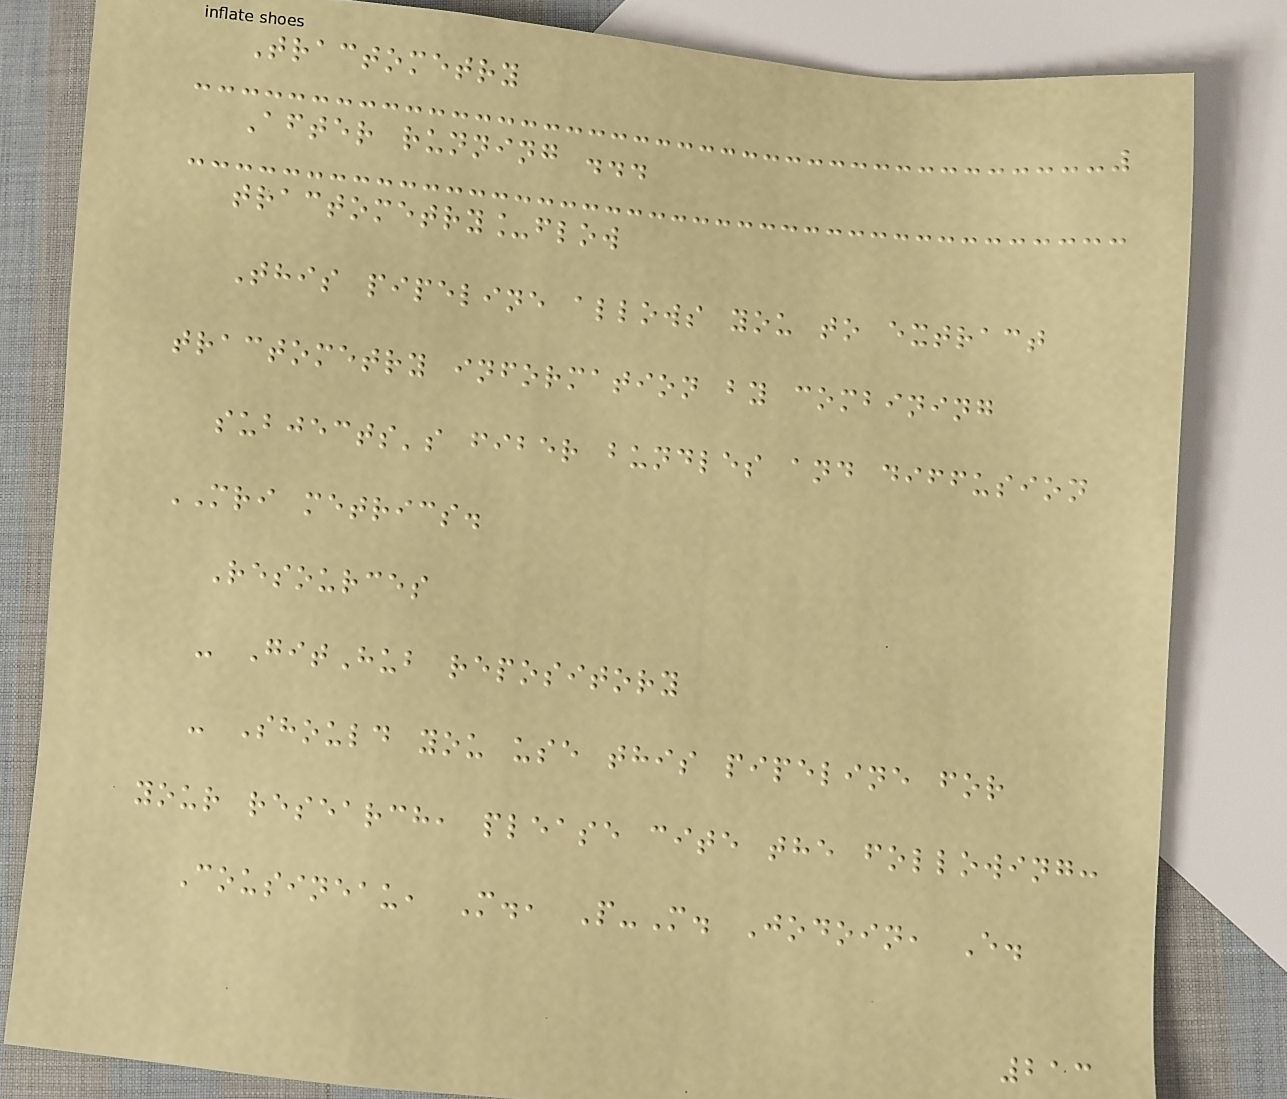Tractometry
After running ...
tractometry_flow
This pipeline allows you to extract
tractometry information by combining
subjects's fiber bundles and diffusion
MRI metrics.
Resources
- GitHub repository
- Should you use this pipeline for
your research, please cite the following:
Cousineau, M., P-M. Jodoin, E.
213
